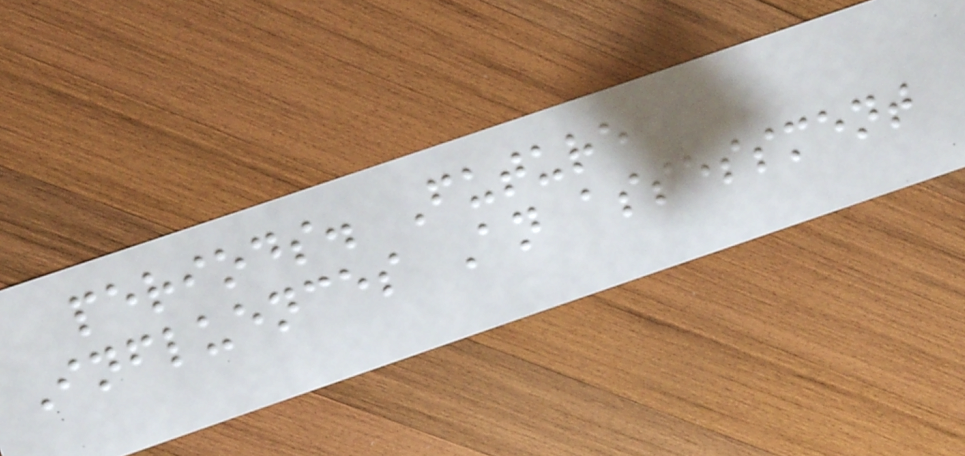periods. Future
Influences An assessment
